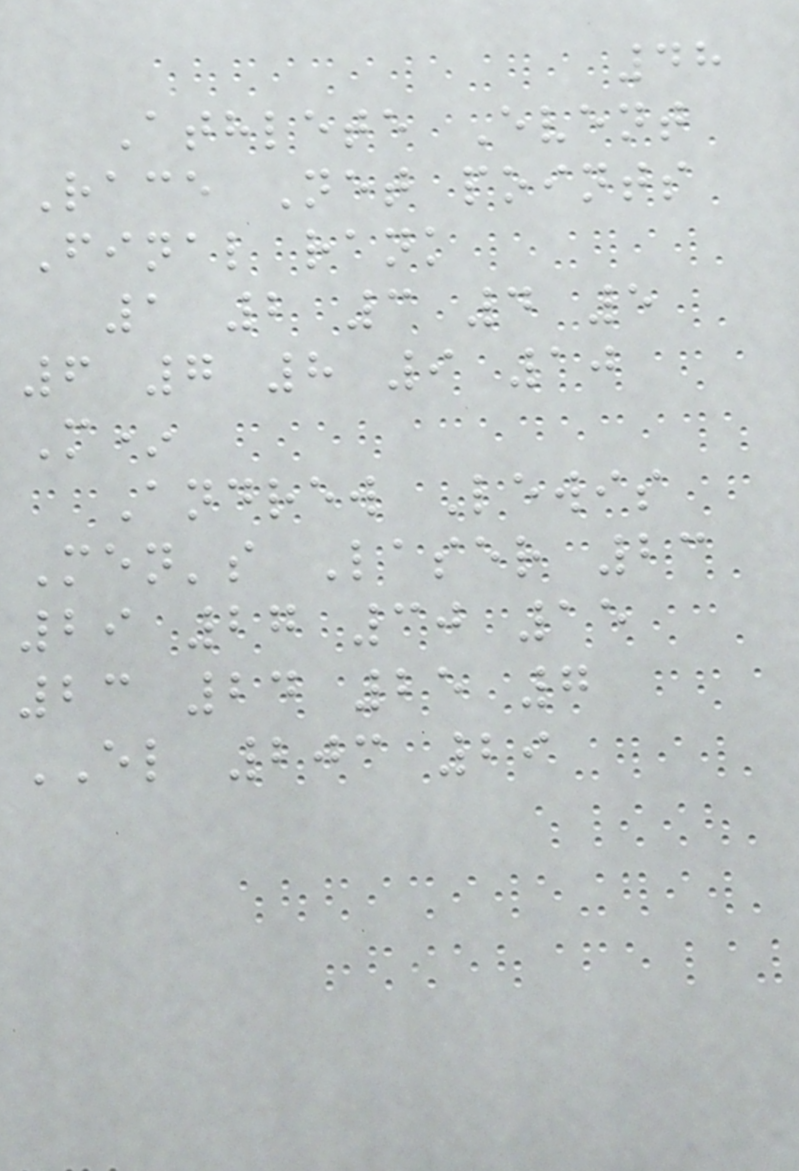48
Athlete Event
Race Net points
Final rank
1 2 3 4 5
6 7 8 9 10
M*
Andrew Lewis
Men's Laser 23
29 27 30 15
23 24 25 7
EL 203 29
